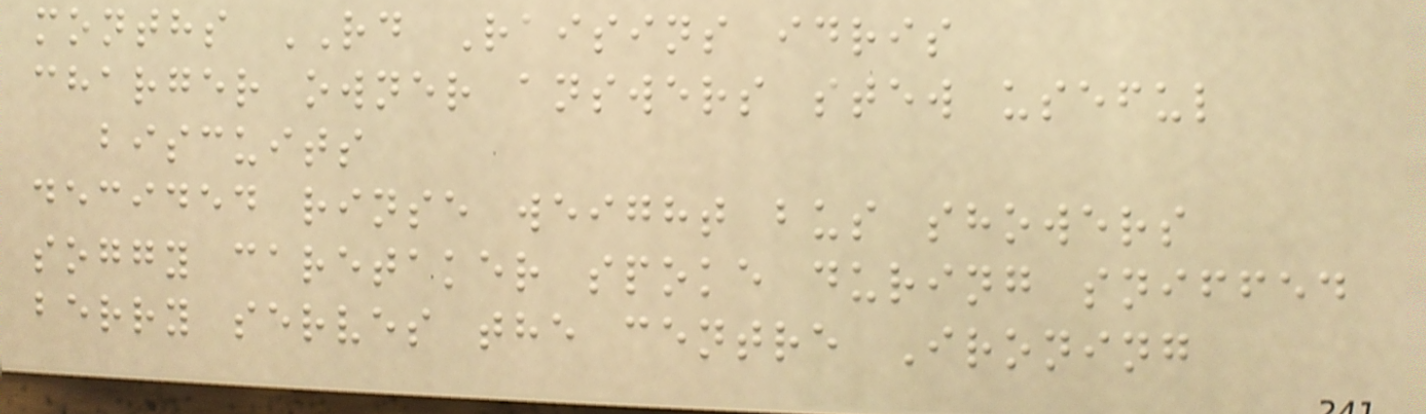months RD Raisins idris
charger owner answers stew useful
biscuits
decided rinse weight bus showers
soggy caretaker spoke during sniffed
berry serves the centre Ironing
